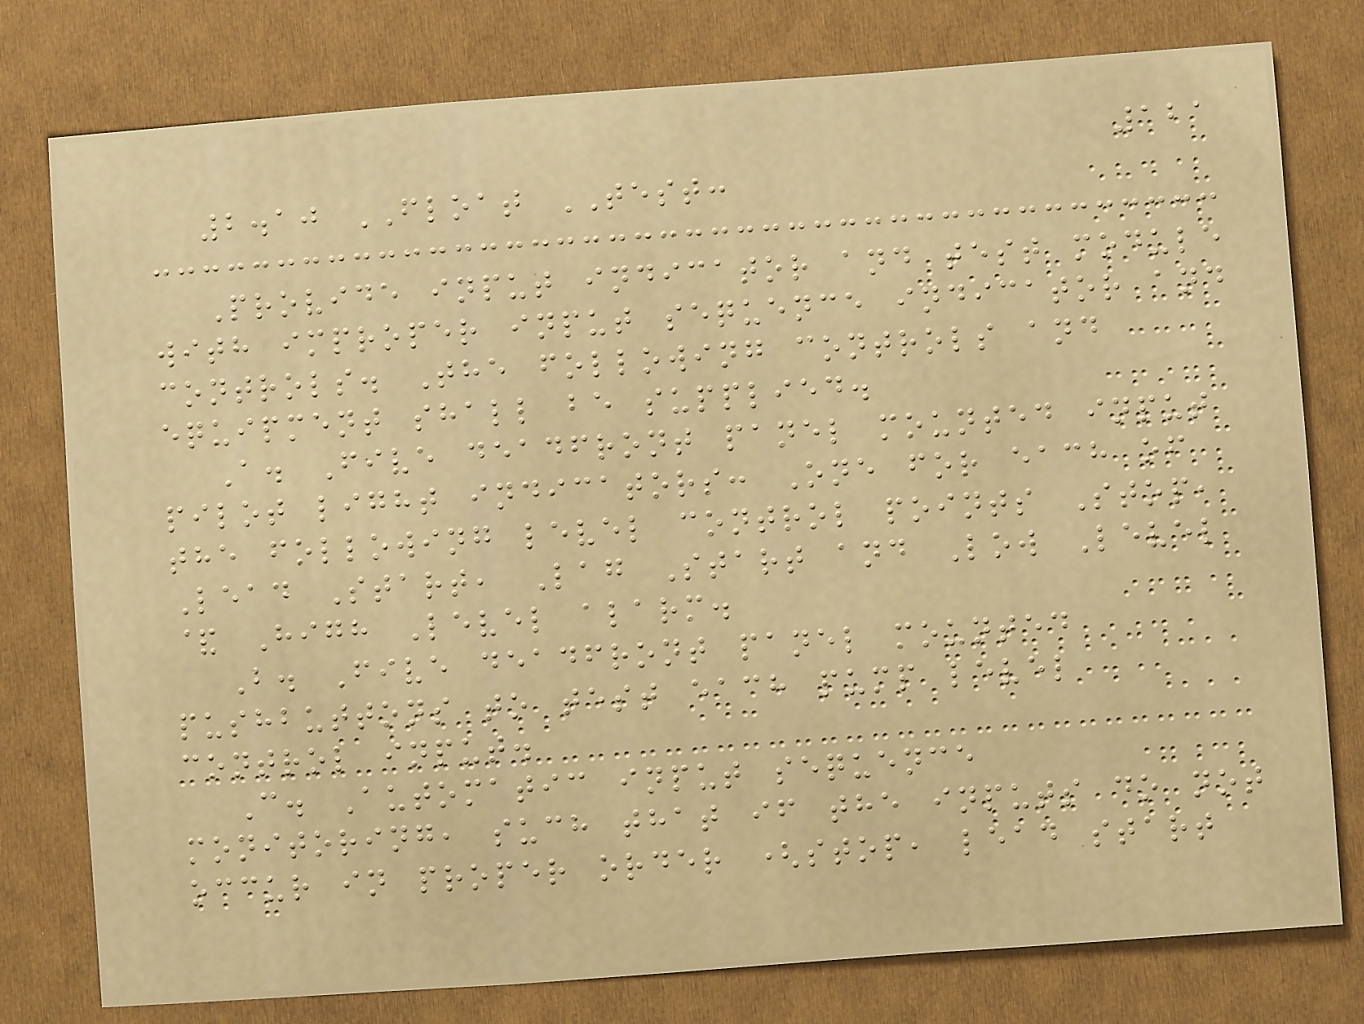121
2.10 FLOAT TEST:
Provide input indicator and test module
with improper input sequence indicator and
controls. The following controls and
equipment shall be supplied.
A. Five deadfront panel mounted input
pilot light indicators: One for each of
the following level control points Stop,
Lead Start, Lag Start and Low Level
& High Level alarm.
B. Five deadfront panel mounted
pushbuttons to test each pump level
control input.
C. Automatic input sequence
monitoring, such that if the inputs do not
occur in proper order (stop, lead start
